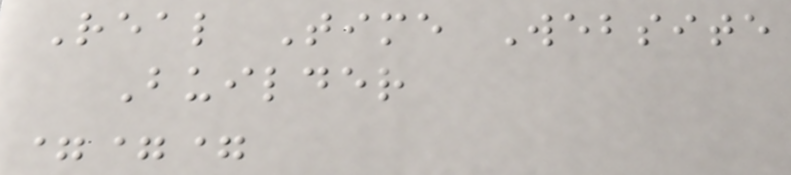Real Time Website
Builder
===
